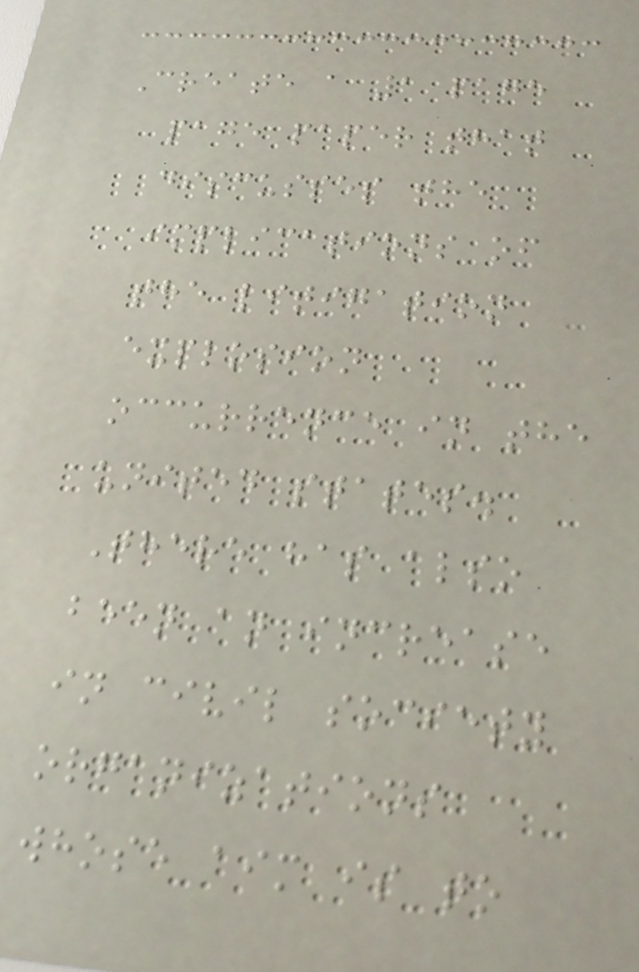Create a 1 page
page paper that
discusses the
implications of
the litigation
explosion
occurrence in the
united states.
There has also
been an increase
in civil society
organizations
whose aim is to
